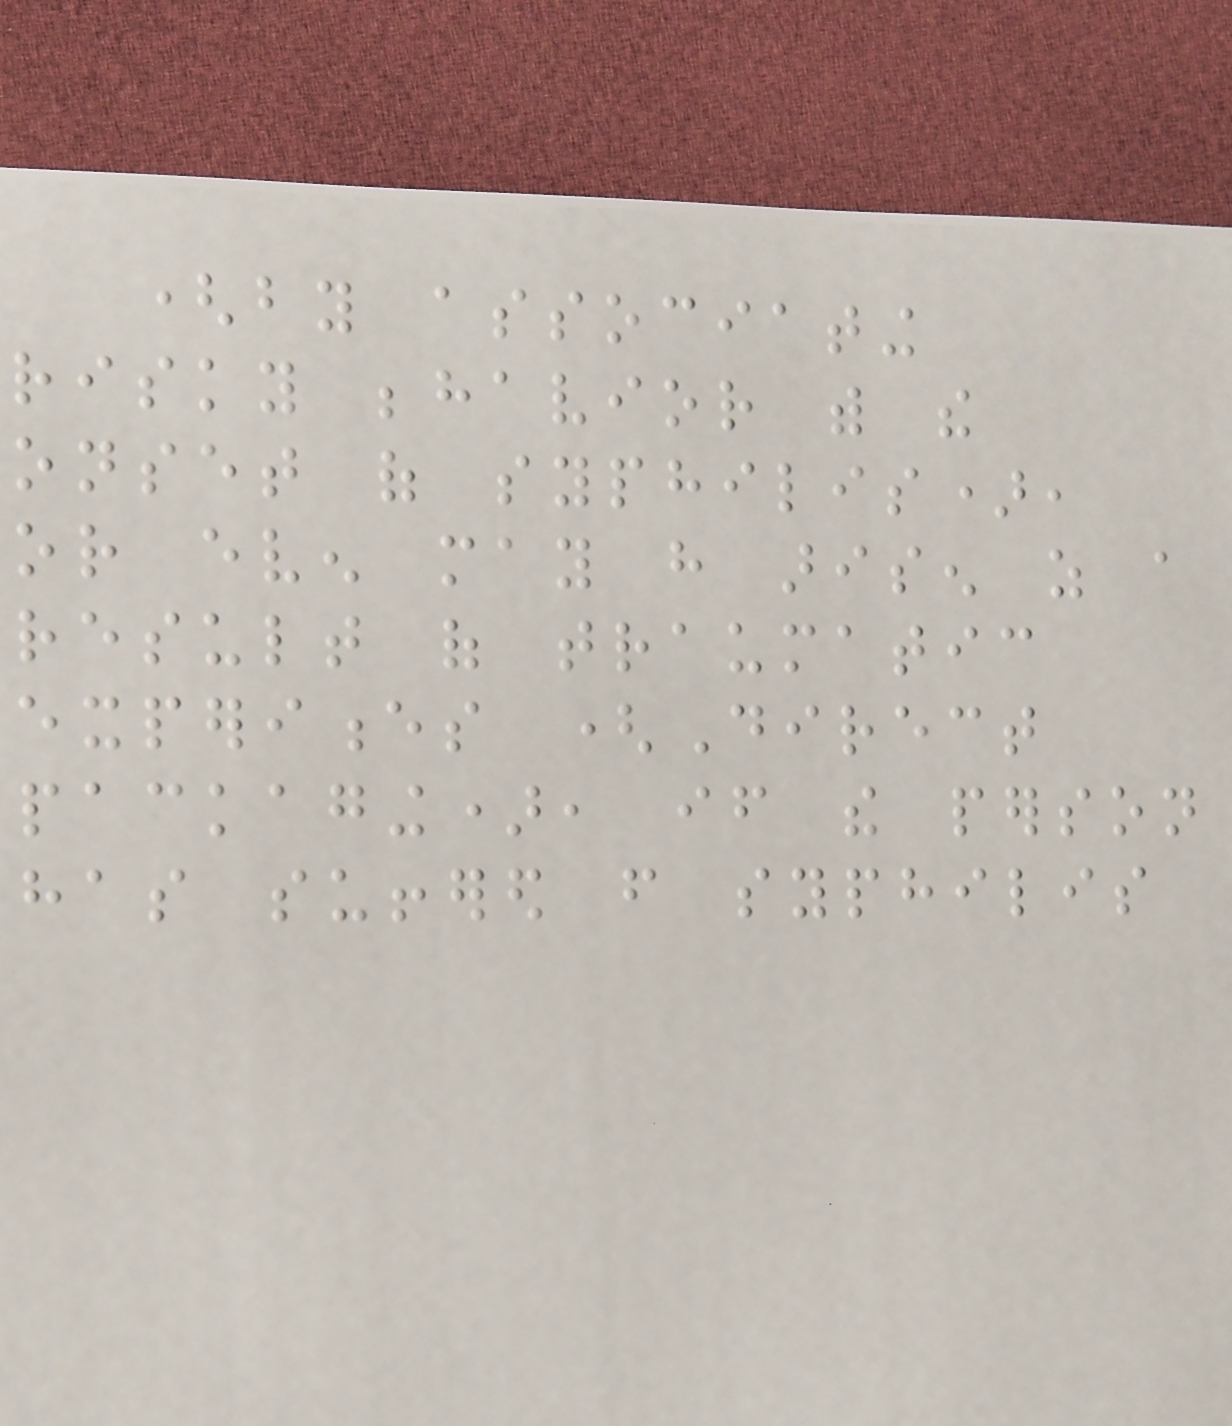(by associating
risky behavior with the
onset of syphilis),
or even may have arisen as a
result of traumatic
experiences (Direct
packaging), if the person
has suffered from syphilis
